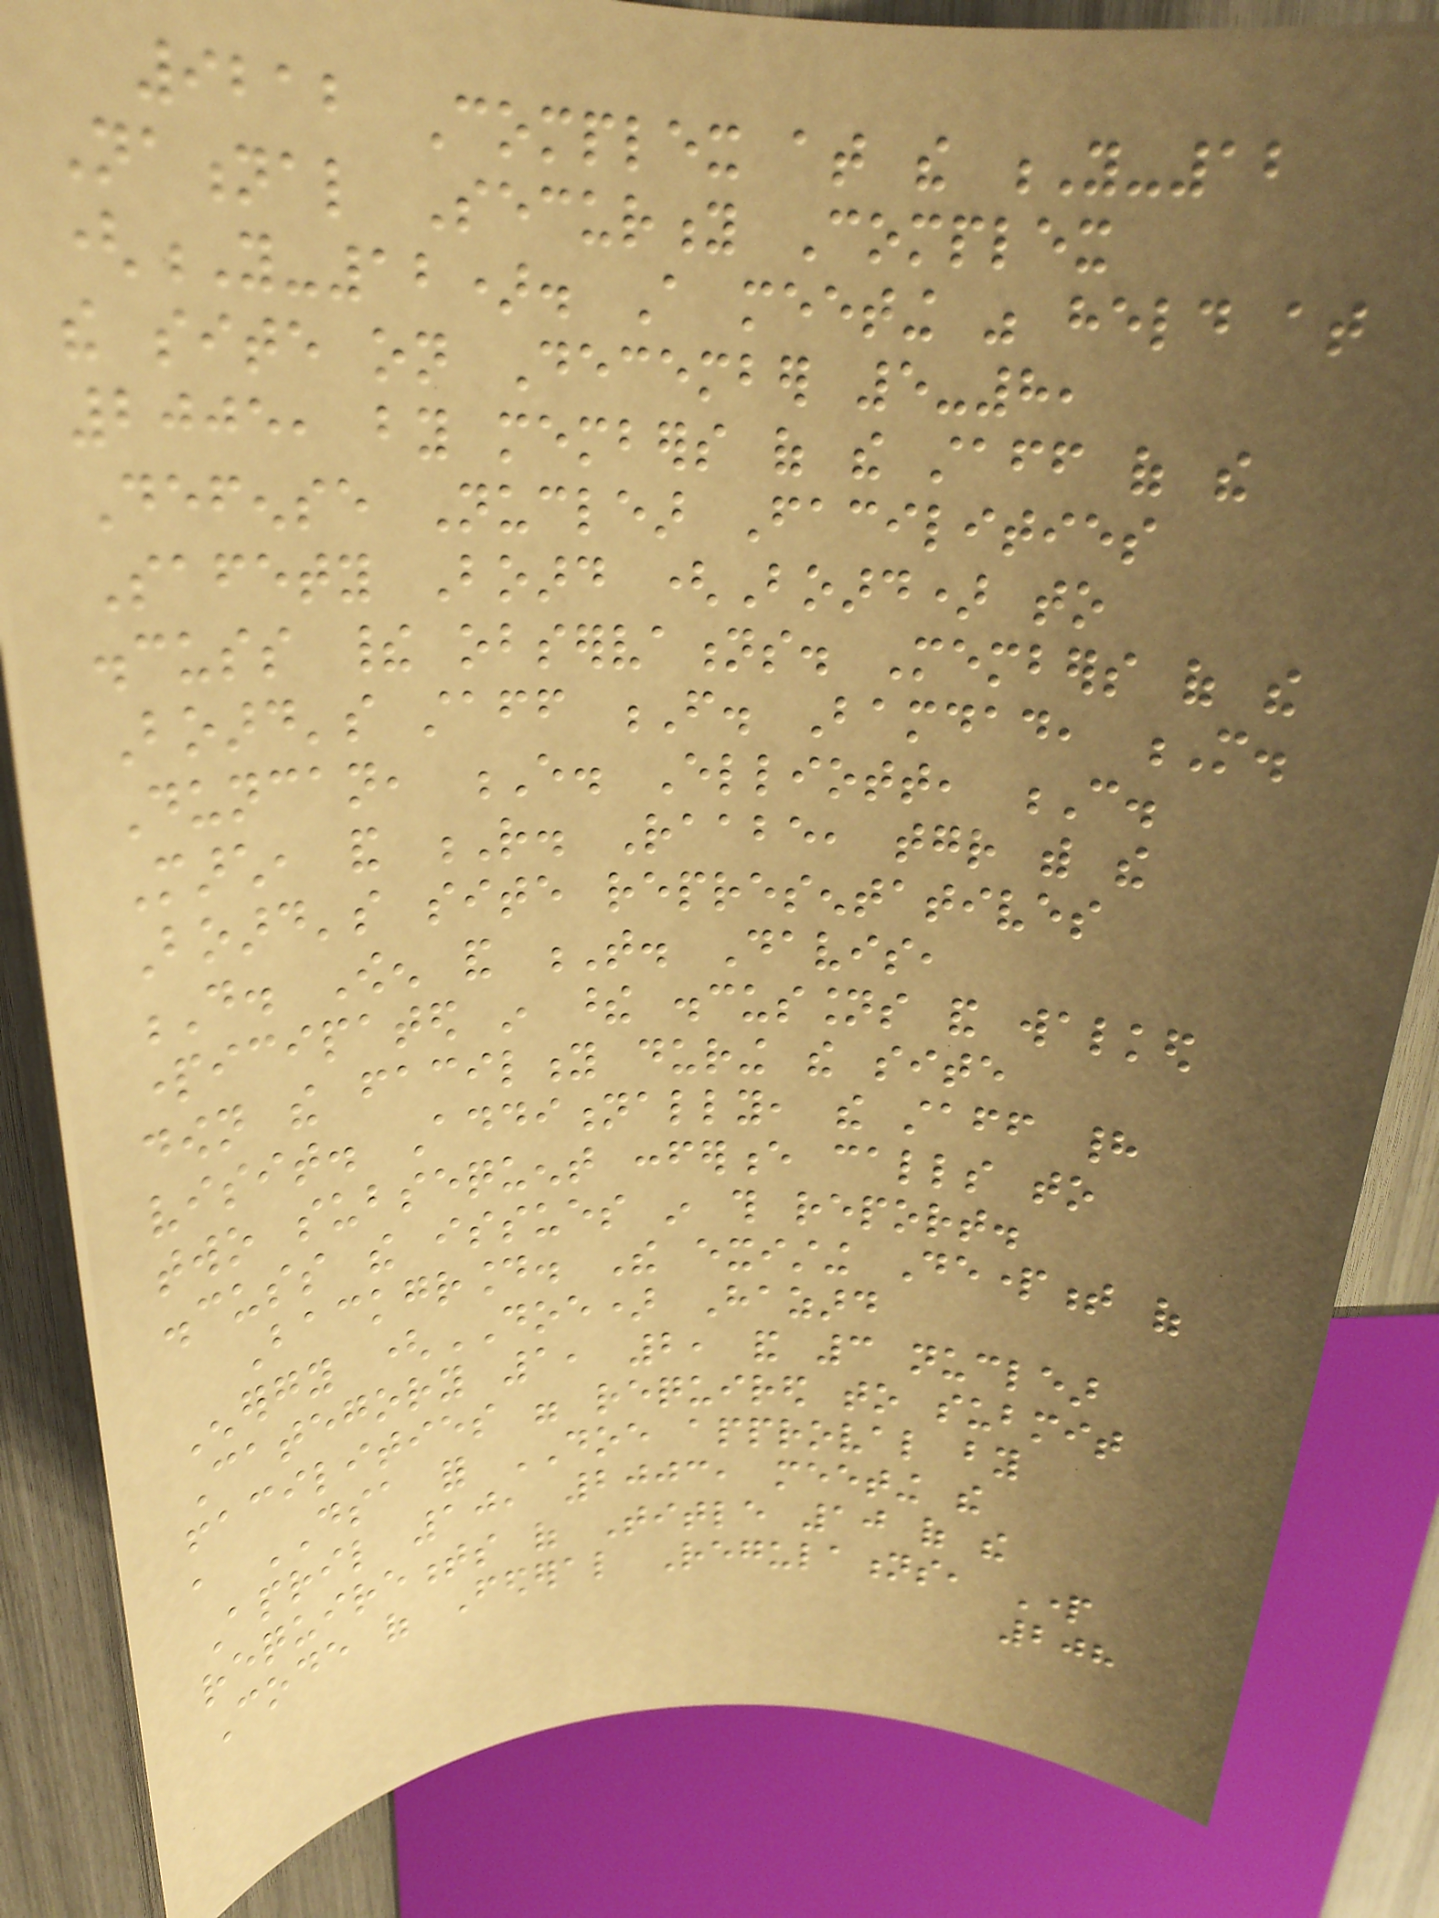9212 Complex at the Y-12
National Security Complex
(Y-12). A meeting was held at
the site on December 5-8,
2005, by members of the staff of the
Defense Nuclear Facilities
Safety Board (Board) to
discuss their observations. Members of the
Board's staff F. Bamdad, M.
Duncan, E. Elliott, C.
March, and R. Raabe, together with the
Board's site representatives
D. Owen and T. Davis,
participated in these discussions and walked
down the facility during the site
visit. Additionally, the staff had
two subsequent conference calls to
discuss the issues in this report.
Background. The existing Department of
Energy (DOE) Hazard
Category 1, 2, and 3 nuclear
facilities were required to submit
a DSA for DOE approval by
April 10, 2003, meeting the
requirements of Title 10 of the
Code of Federal Regulations, Part
208
